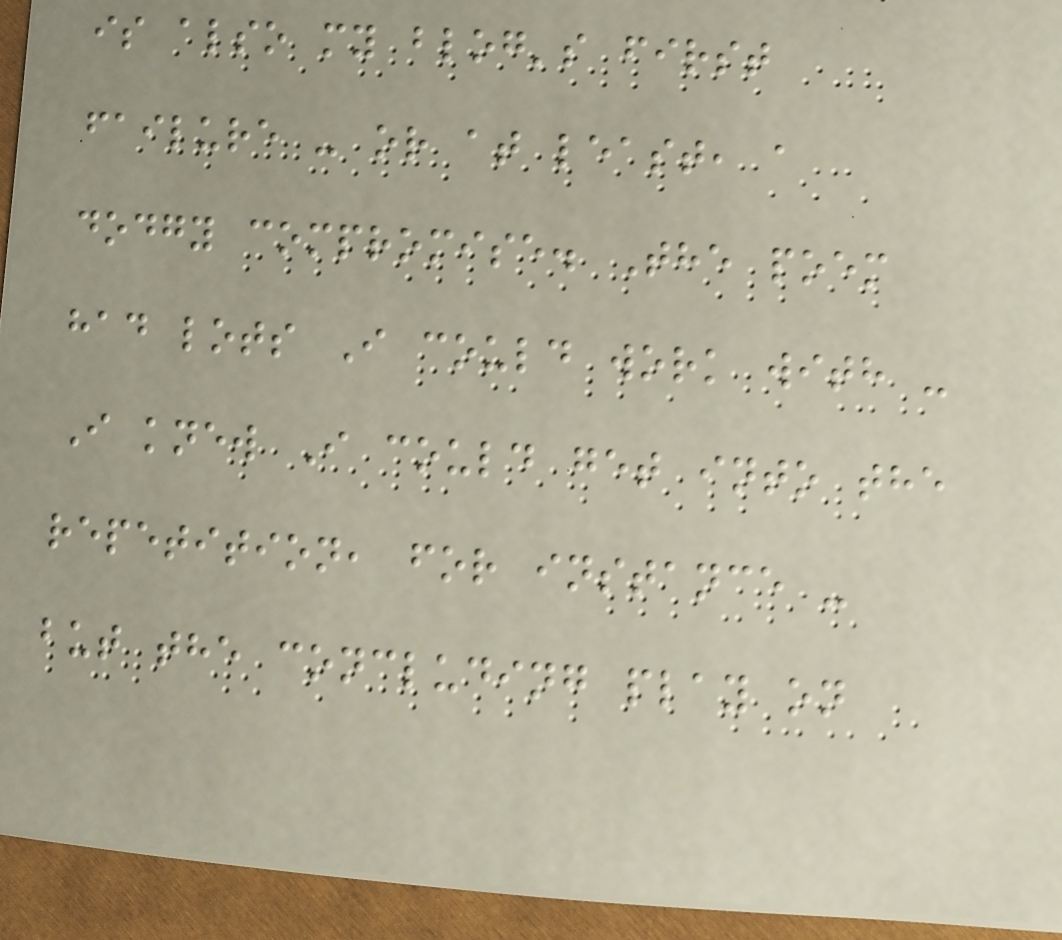is also my blog's first
failure - or at least, a
dodgy compromise. The poem
had lots I could work with -
I knew I could get into the
repetition, for instance -
but the concluding play on
